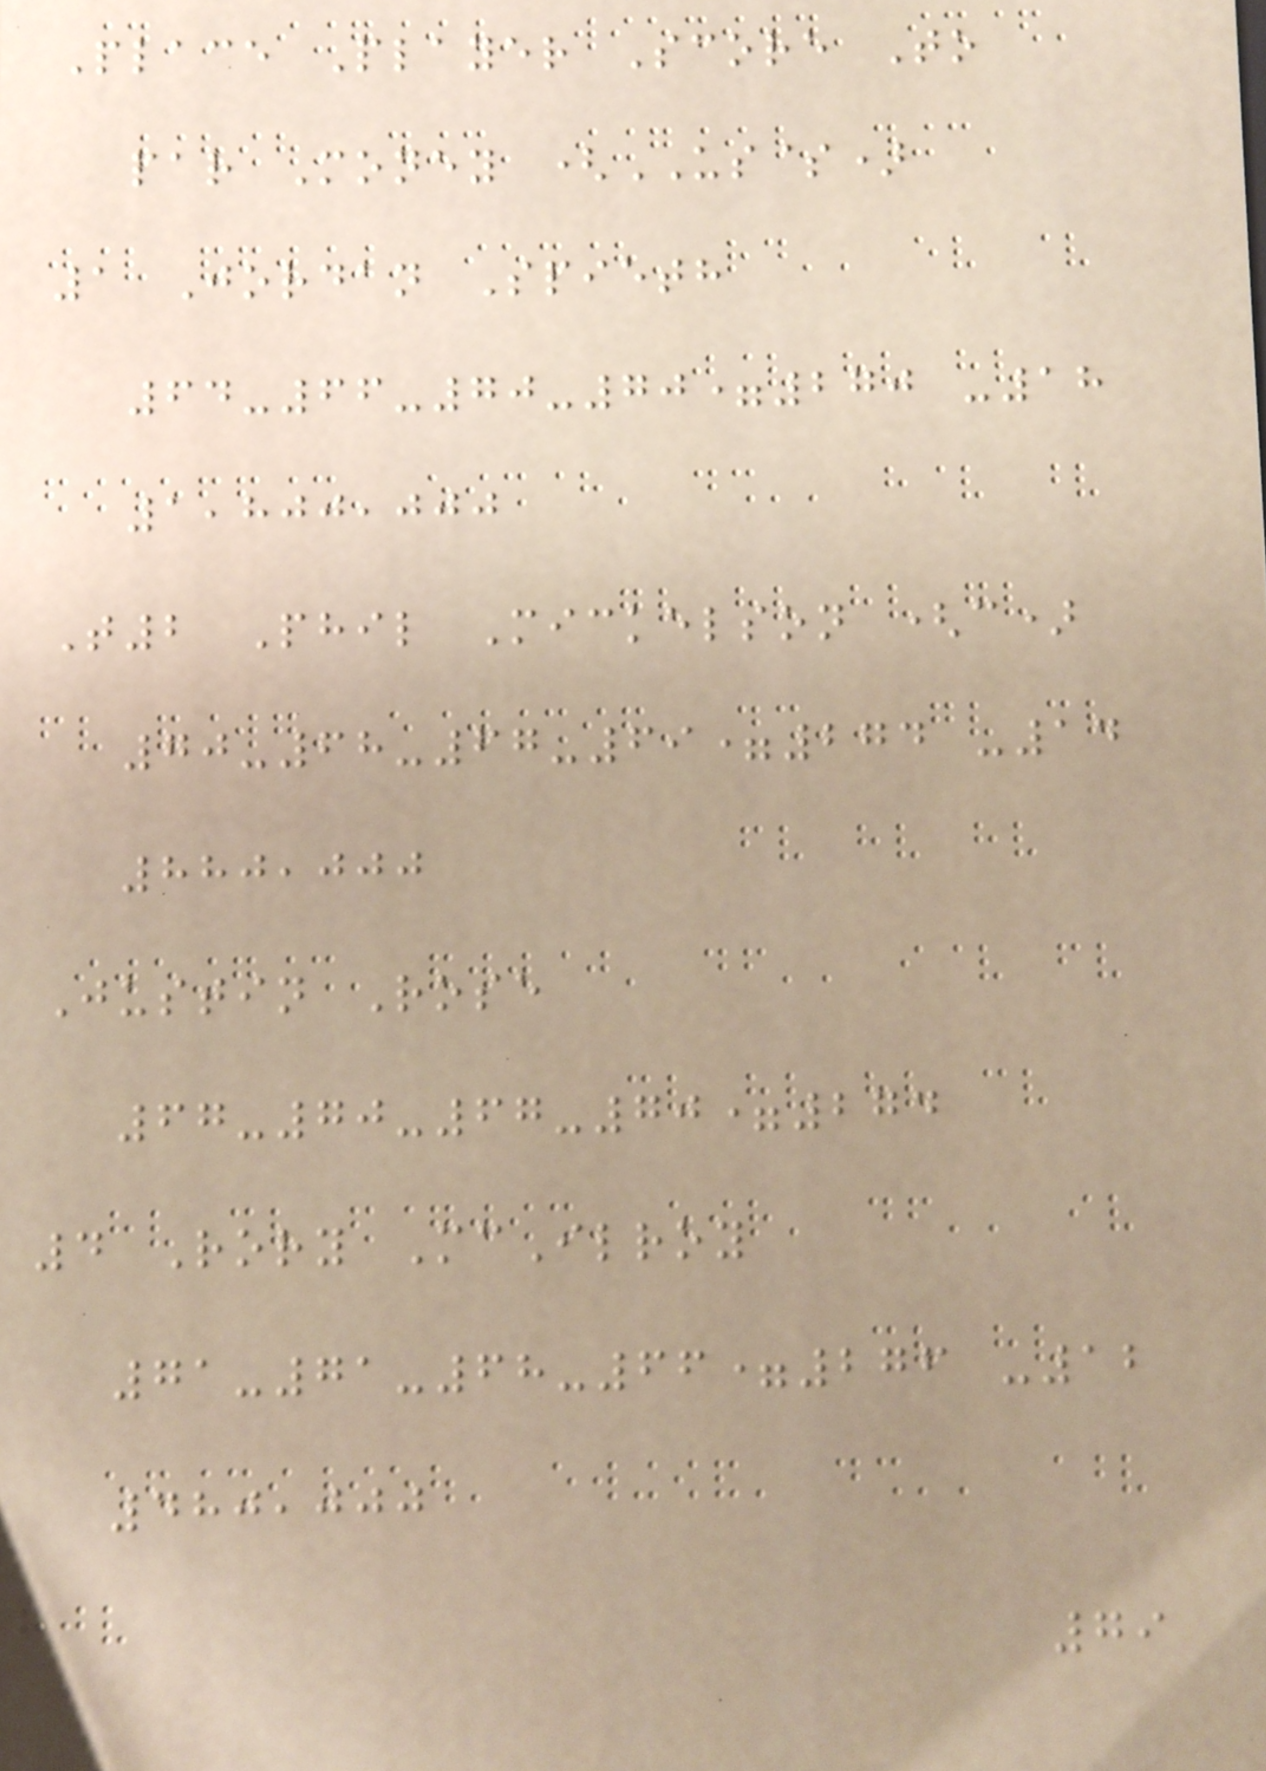Place Player Score To
par Money (US$)
1 Jordan Spieth
64-66-70-70=270 -18
1,800,000
T2 Phil Mickelson (c)
70-68-67-69=274 -14
880,000
Justin Rose
67-70-67-70=274
4 Rory McIlroy
71-71-68-66=276 -12
480,000
79
